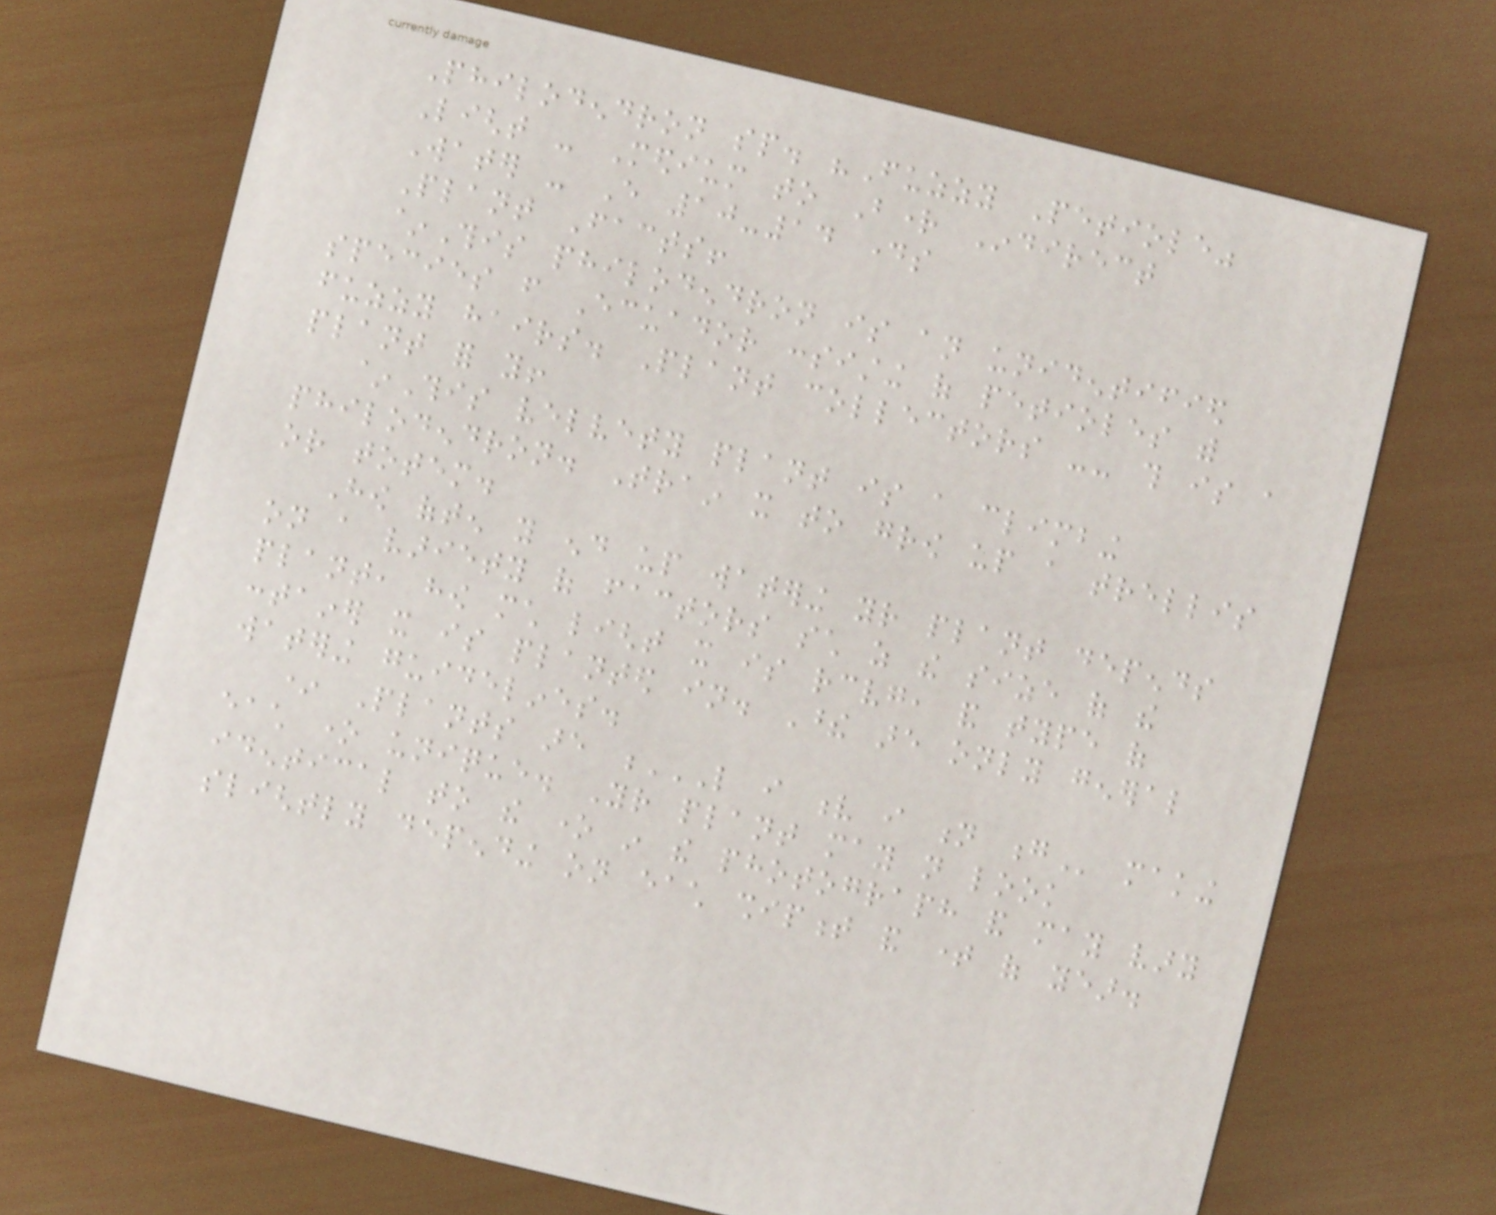Philodendron sp. "Fuzzy Petiole"
Light - Medium to Bright Indirect
Water - Every 10-14 days
Plant Facts!
~This philodendron is an unidentified
species from Ecuador consisting of petioles with
fuzzy hairs. Plant collectors -- this is a
plant for you!
~This velvety plant is a climbing
philodendron. Train it to grow up a trellis
or totem.
How often you end up watering your plant depends
on a variety of factors such as the size of the
plant, how much light it is receiving, and type of
container it is planted in. These are only general
watering guidelines.
* Plants are L I V I N G making
each one unique. Your plant may not look
identical to the one in the photograph and may vary
slightly depending on each shipment and time of year.
